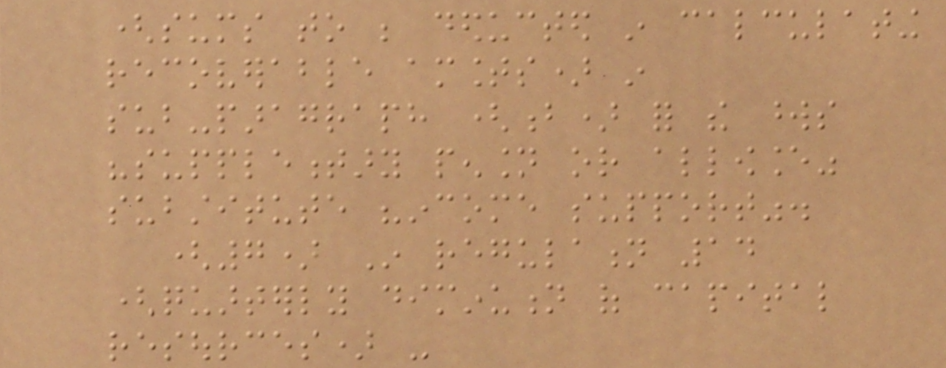(sums to be deducted in calculating
recoverable amounts) in
sub-paragraph (b) for the words
"supplementary pension or allowance"
substitute "income support".
(7) In regulation 14
(quarterly diminution of capital
resources) -
